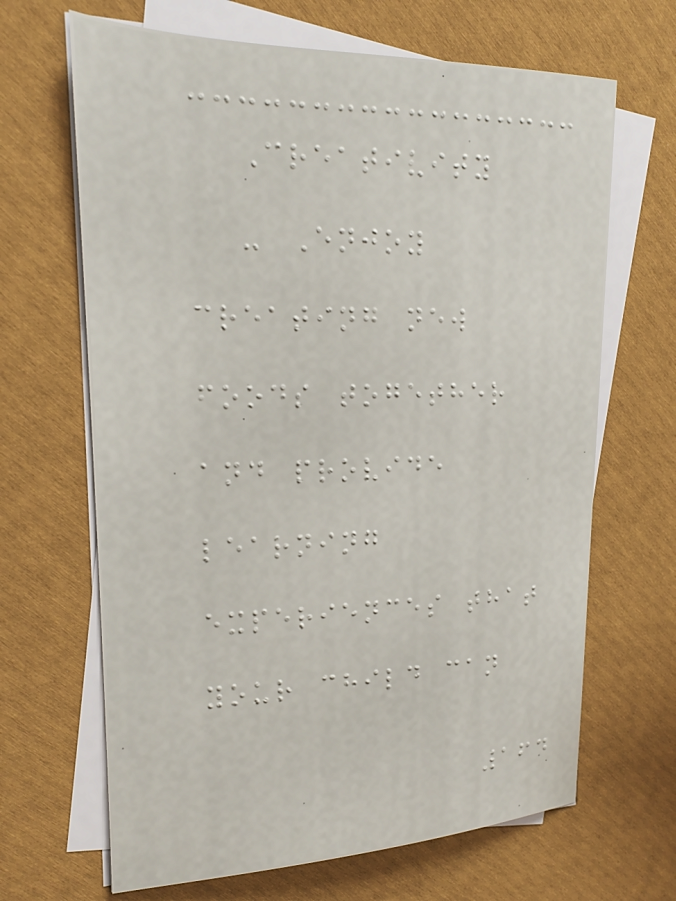Creativity
- Enjoy
creating new
foods together
and provide
learning
experiences that
your child can
164
